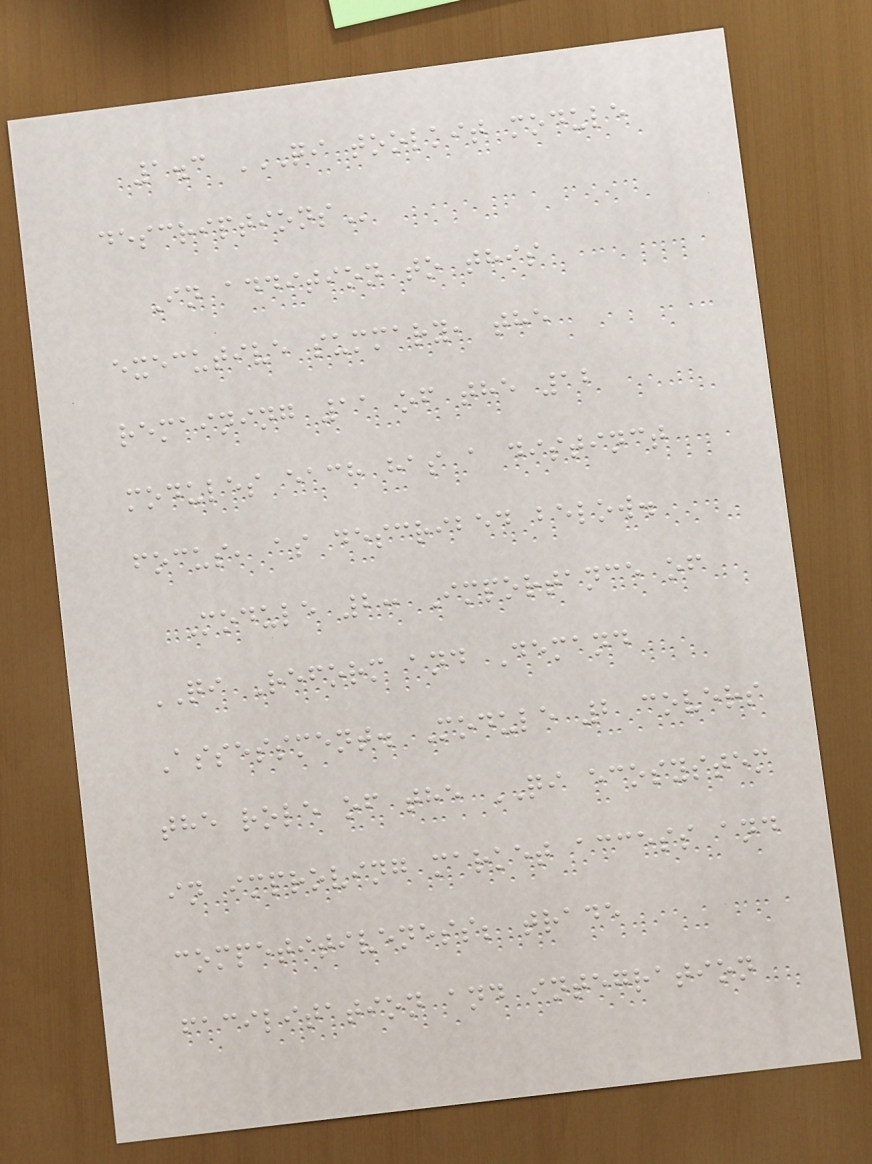1.3 QI TOOLKIT MODULE
DESCRIPTIONS
In addition to this
executive summary, the
remaining 11 of the 12
modules each has a distinct
focus, as described below.
Module 2: Importance of
QI Reform and Demand
Assessment. Module 2 covers
the role of the QI ecosystem
in improving market access and
competitiveness; trade
facilitation and integration
